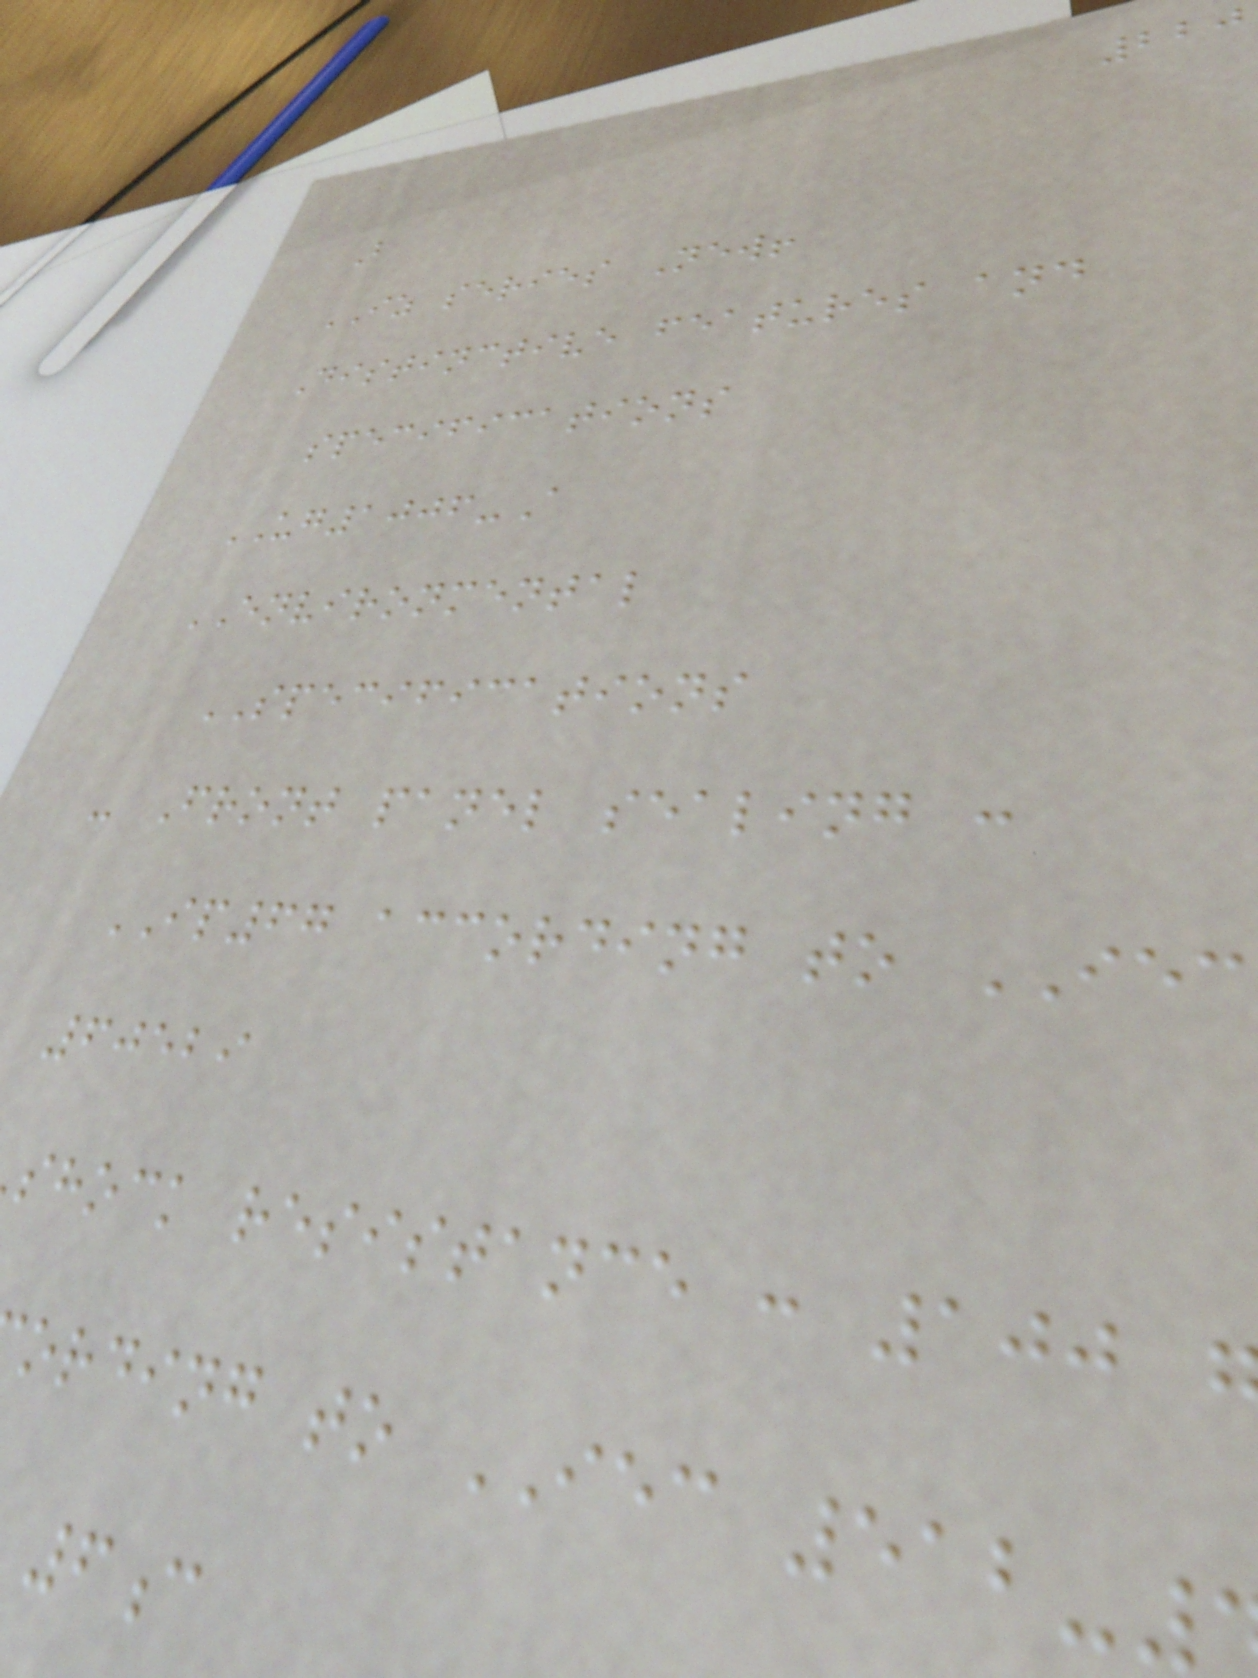220
B
IZ series New!
Distinctive features and
specifications
UG1006-A
ENVIRONMENTAL
SPECIFICATIONS
- Front panel sealing :
IP67 according to IEC
60529
shock resistance : 100
ording to IEC 512-
6c
